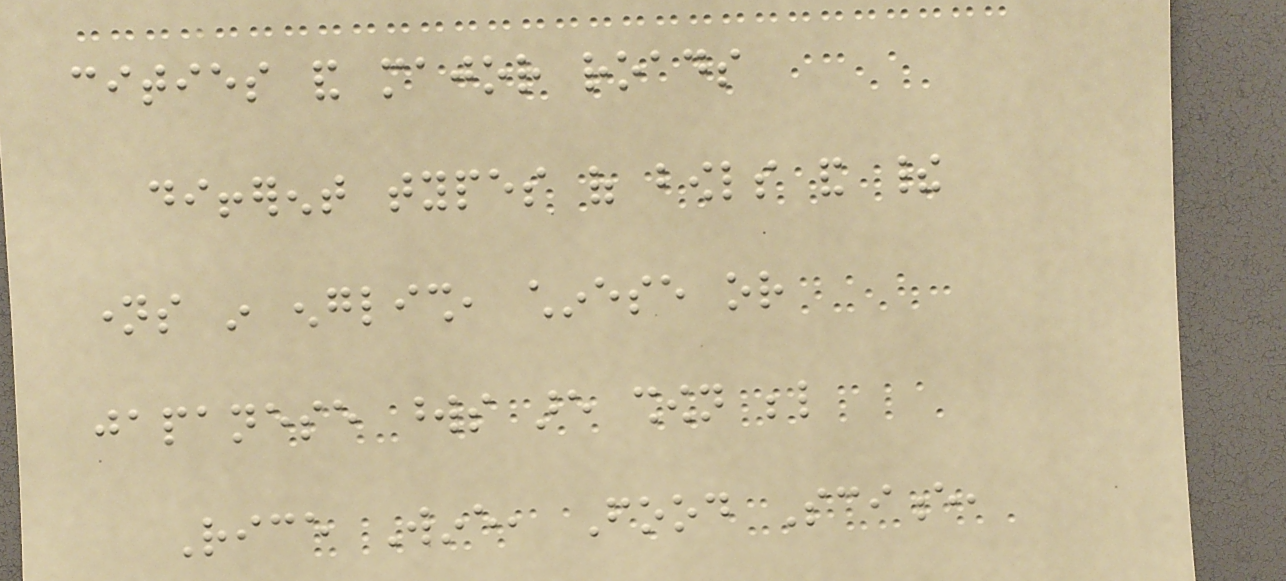cities and major roads
different types of bowls and their
names in english, chinese or
japanese words are shown below
Rice Wine, Food Science,
